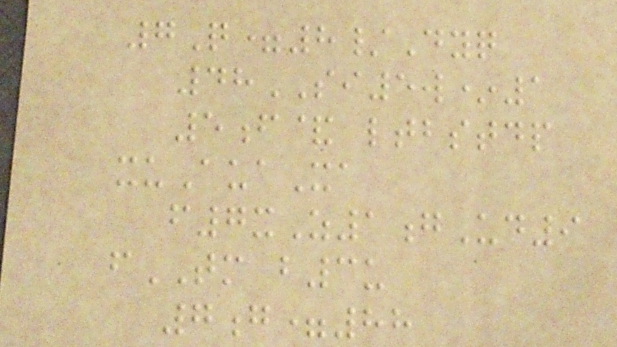7Q=8/Dyq
48SI5w*1
5f& ltbstdp
xuAuaXa
f7xZ1gUd9
fTM b3u
7g=88
